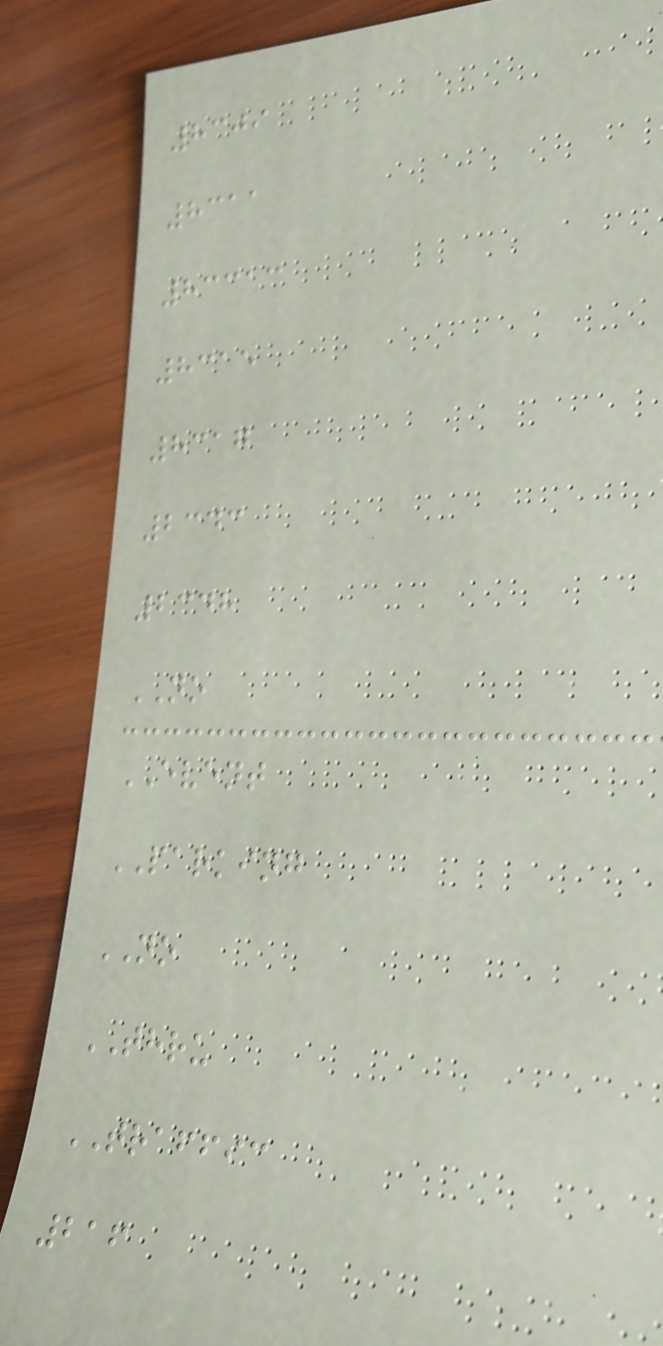8309
8311
83313
8315
8317
2343
2348
NO
EVENT
PARKING
NO
THRU
TRAFFIC
216
